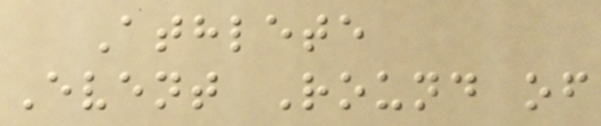Athlete
Event Round of
